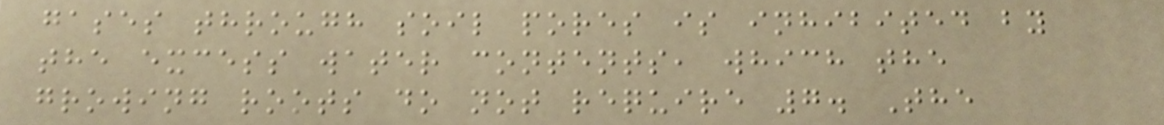gases through soil pores is inhibited by
the excess water contents, which the
growing roots do not require 7. The
